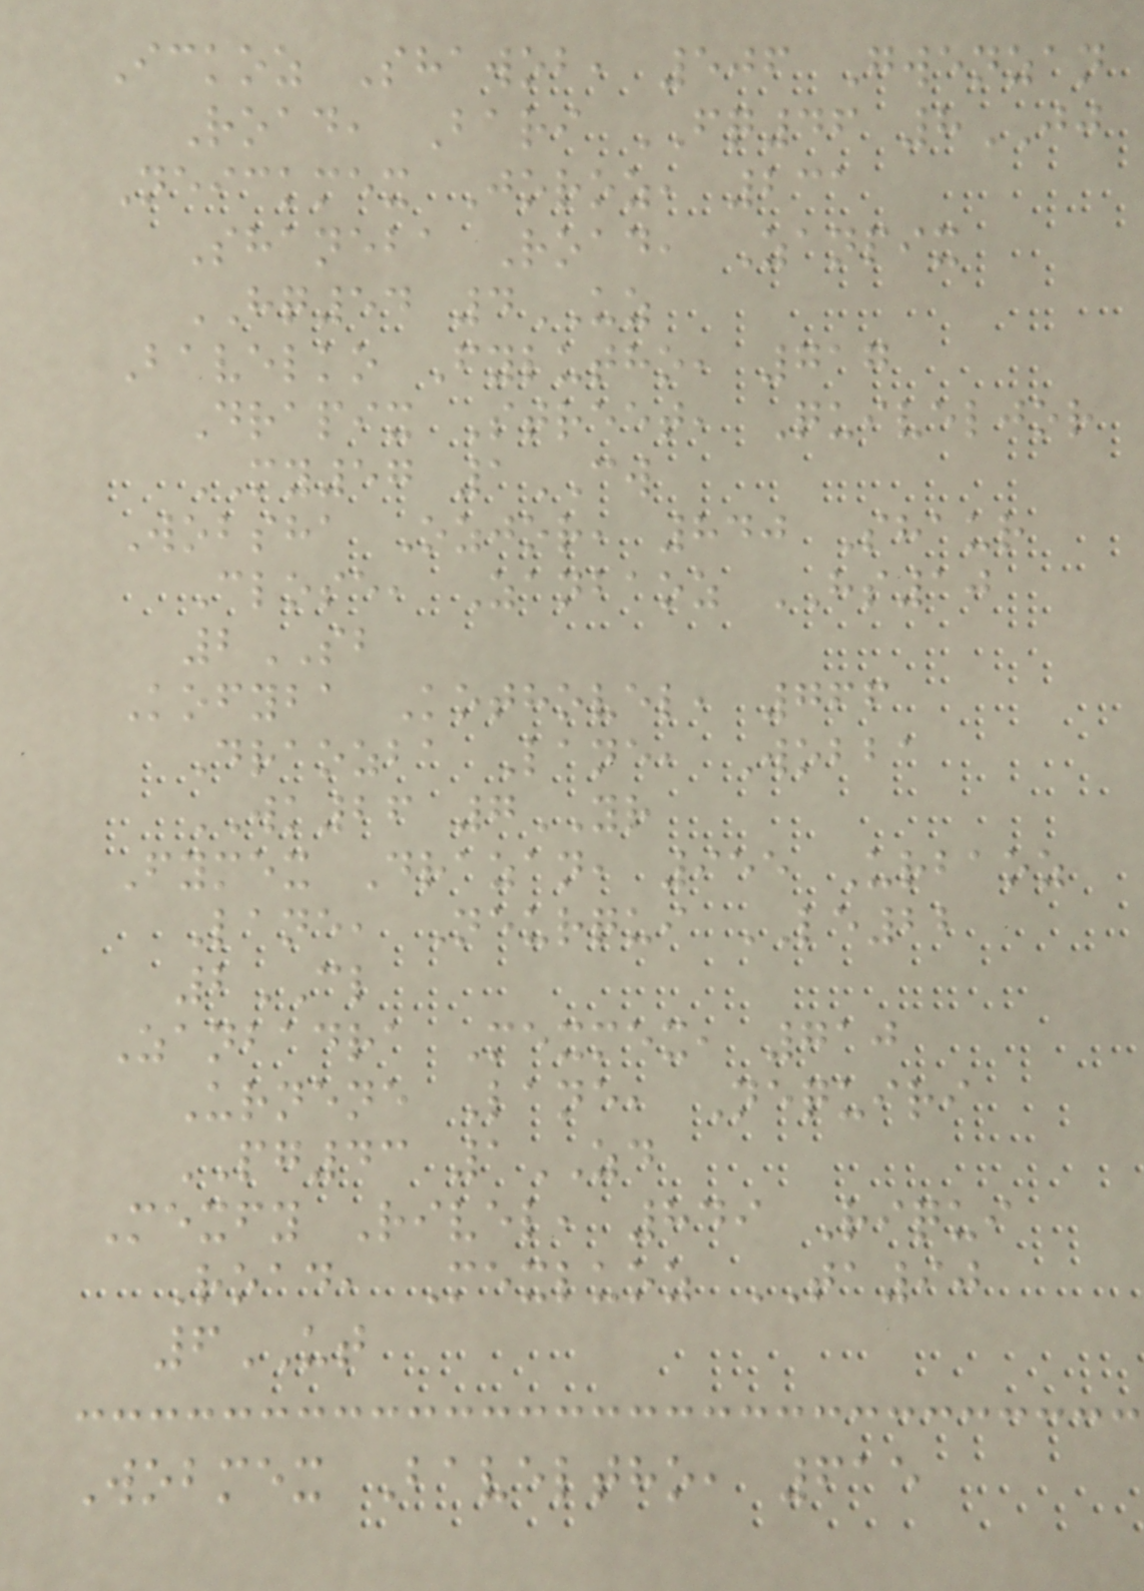Ickoz Shawob, 506 Gwenzan
Road, Bari FQ46 8JJ
Neickmex Joroz, 231
Shaneba Road, Zanpix
HQ54 4UZ
Bavelko Fylutho, 717
Drapix Street, Quiveljor
MY57 1CW
Wobsha Ozjor, 840 Shaur
Close, Zanbaoz HS10
2SB
Kofyba Kothovel, 766
Draozba Lane, Wobba
WK26 7YR
Fymex Drazan, 955 Urbaoz
Lane, Neurqui LE22
2CL
Zanbadra Mexmex, 710
Urnene Lane, Nequiri
PG43 1ZD
Mexfy Rivel, 849 Riqui
Road, Mexluoz TA90
6UT
Wobmex Baveltho, 615
